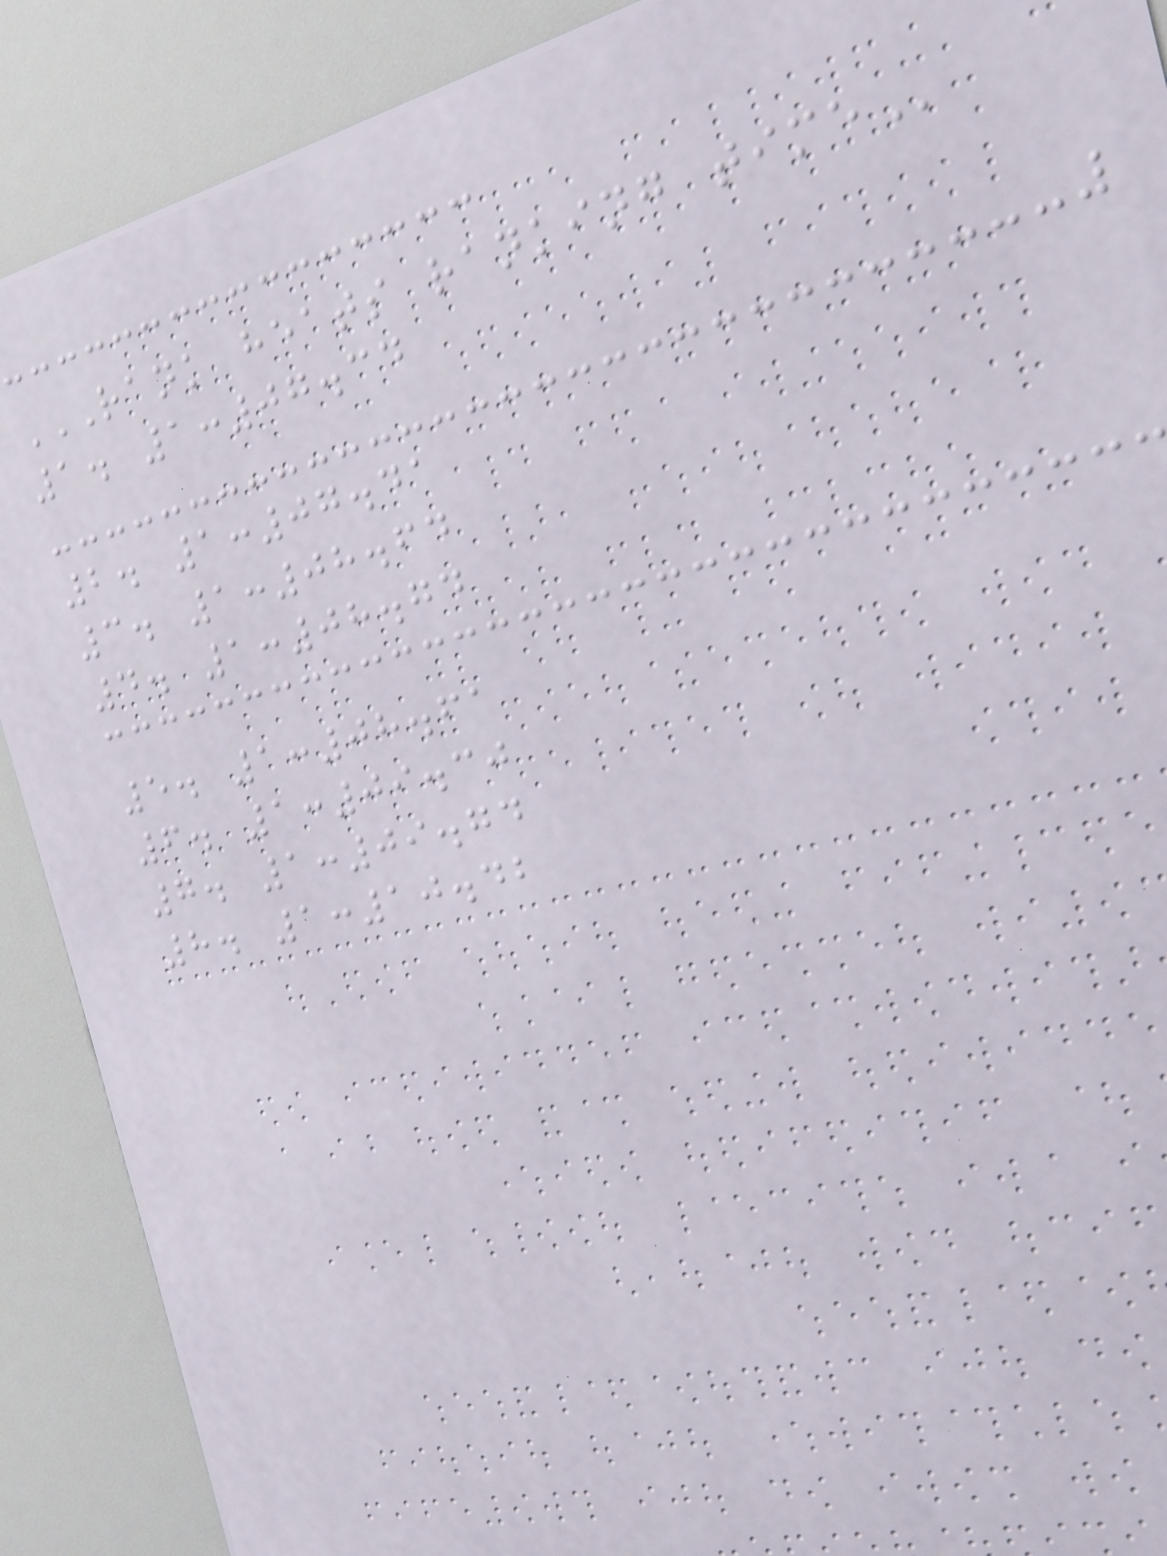RANK HEATS RANKING TIME
1. 1:07.34
2. 1:07.41
3. 1:08.64
4. 1:08.74
5. 1:08.61
6. 1:09.30
7. 1:09.74
8. 1:10.42
